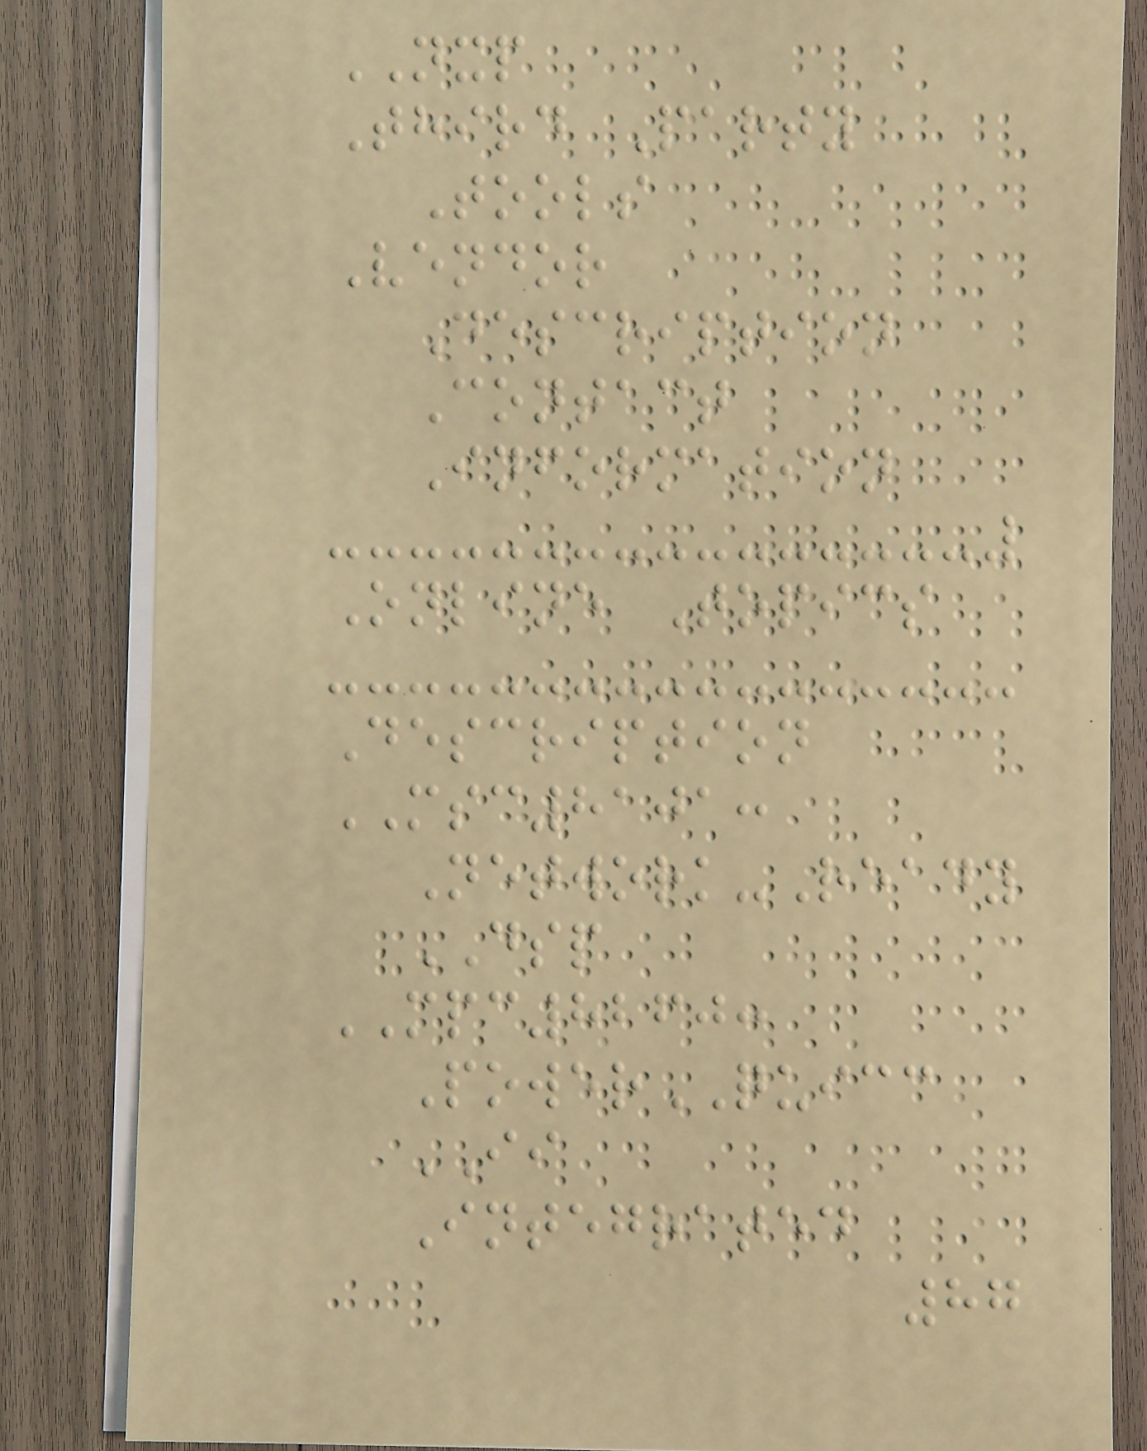NXP
Third Party
Tools
Vendor
Description
Contact
Information
Online Topics
Description
MSC8101:
Network-Ready
DSP
MPC8260:
PowerQUICC
II
Integrated
87
